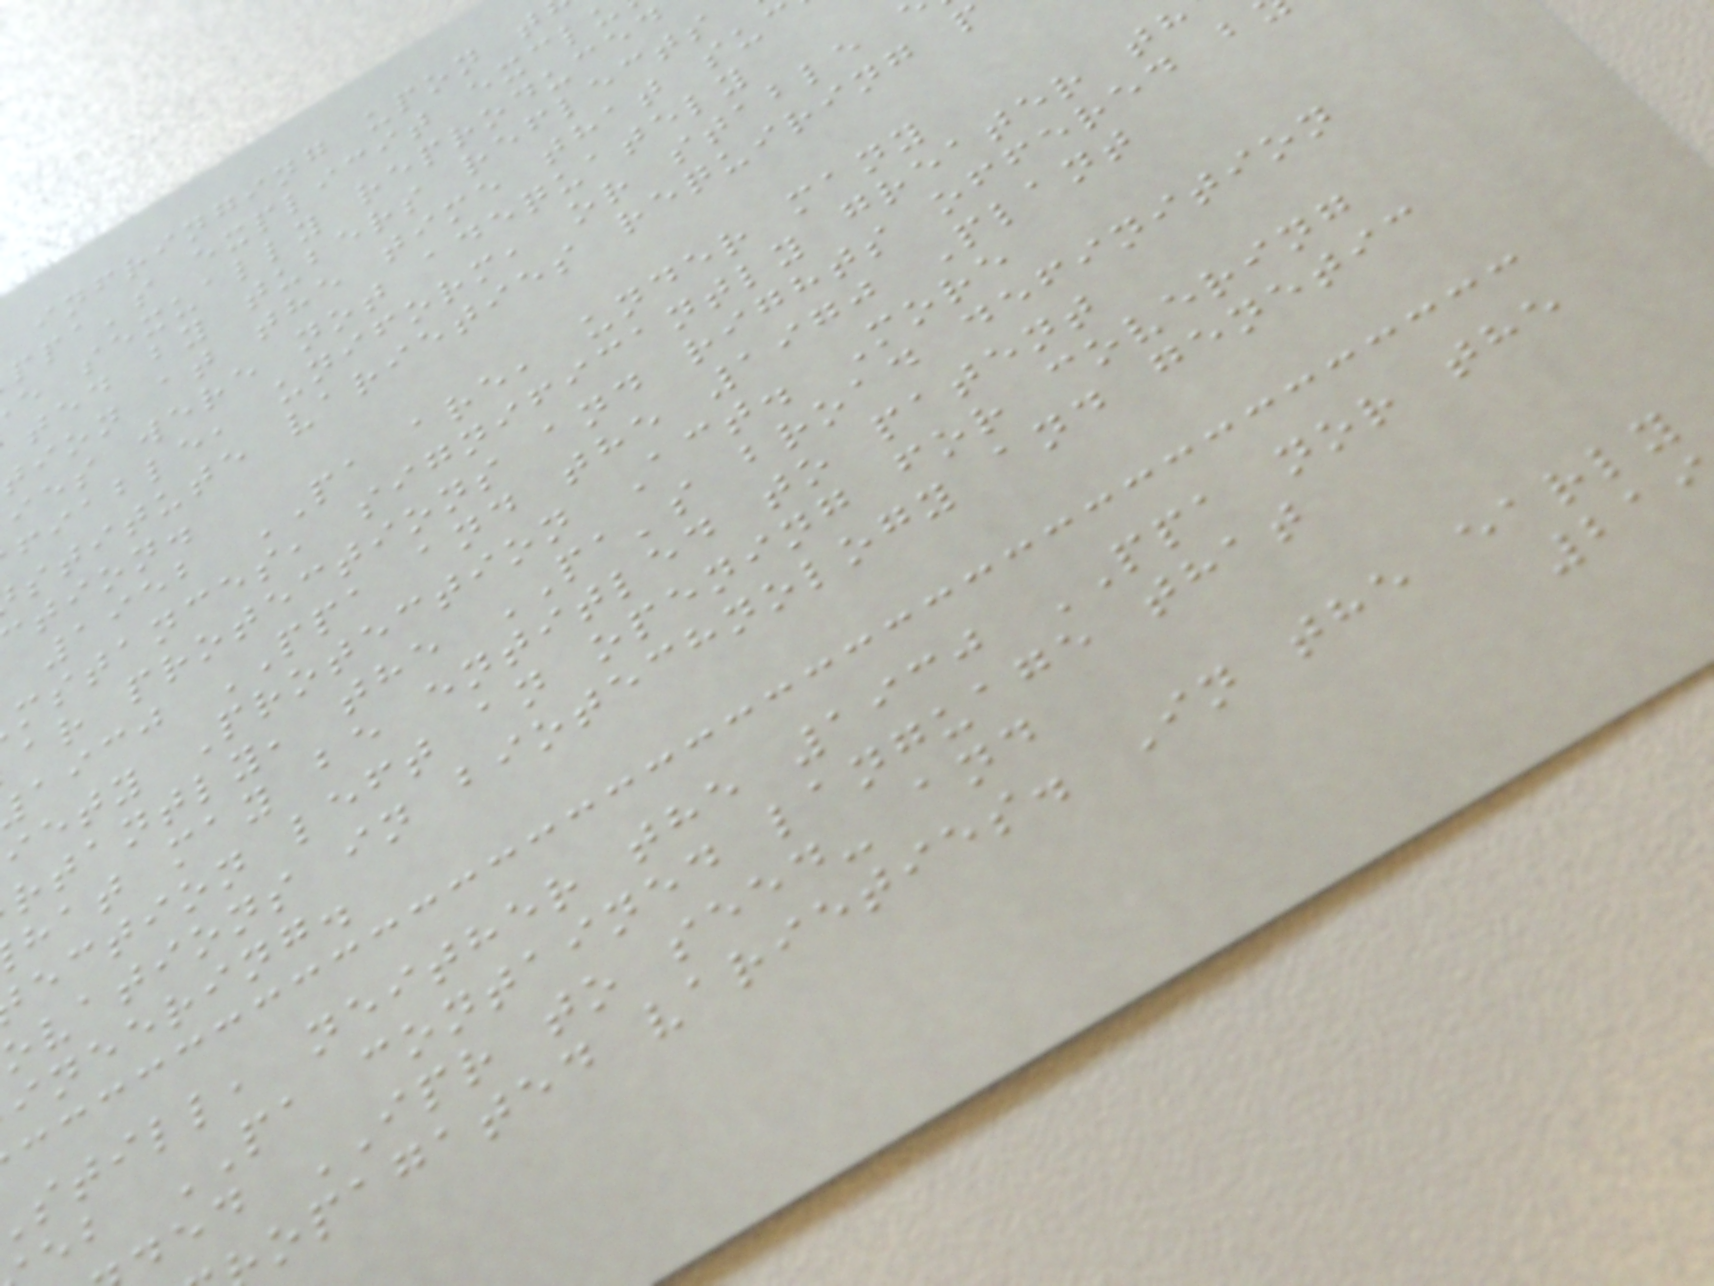infringing upon t
ppa's explicit excl
e sexually reproduced
ted by tubers reflects
ion at the time that su
ies were not adequately
fiable, uniform, or stable
stitute varieties requiring p
tion.
1952 PA are, under many
mstances, significantly greater th
ar protections and rights offered b
aicj PPA and the 1970 Plant
iety Protection Act. More
rtantly, the PA's broad definition
hat may be entitled to patent
ection left an opening for covering
ovations in biotechnology and genetic
ineering.
still, neither the 1930 PPA nor the
eb PA contained language that
ed IPR to seed- and
opagated varieties. In the early
